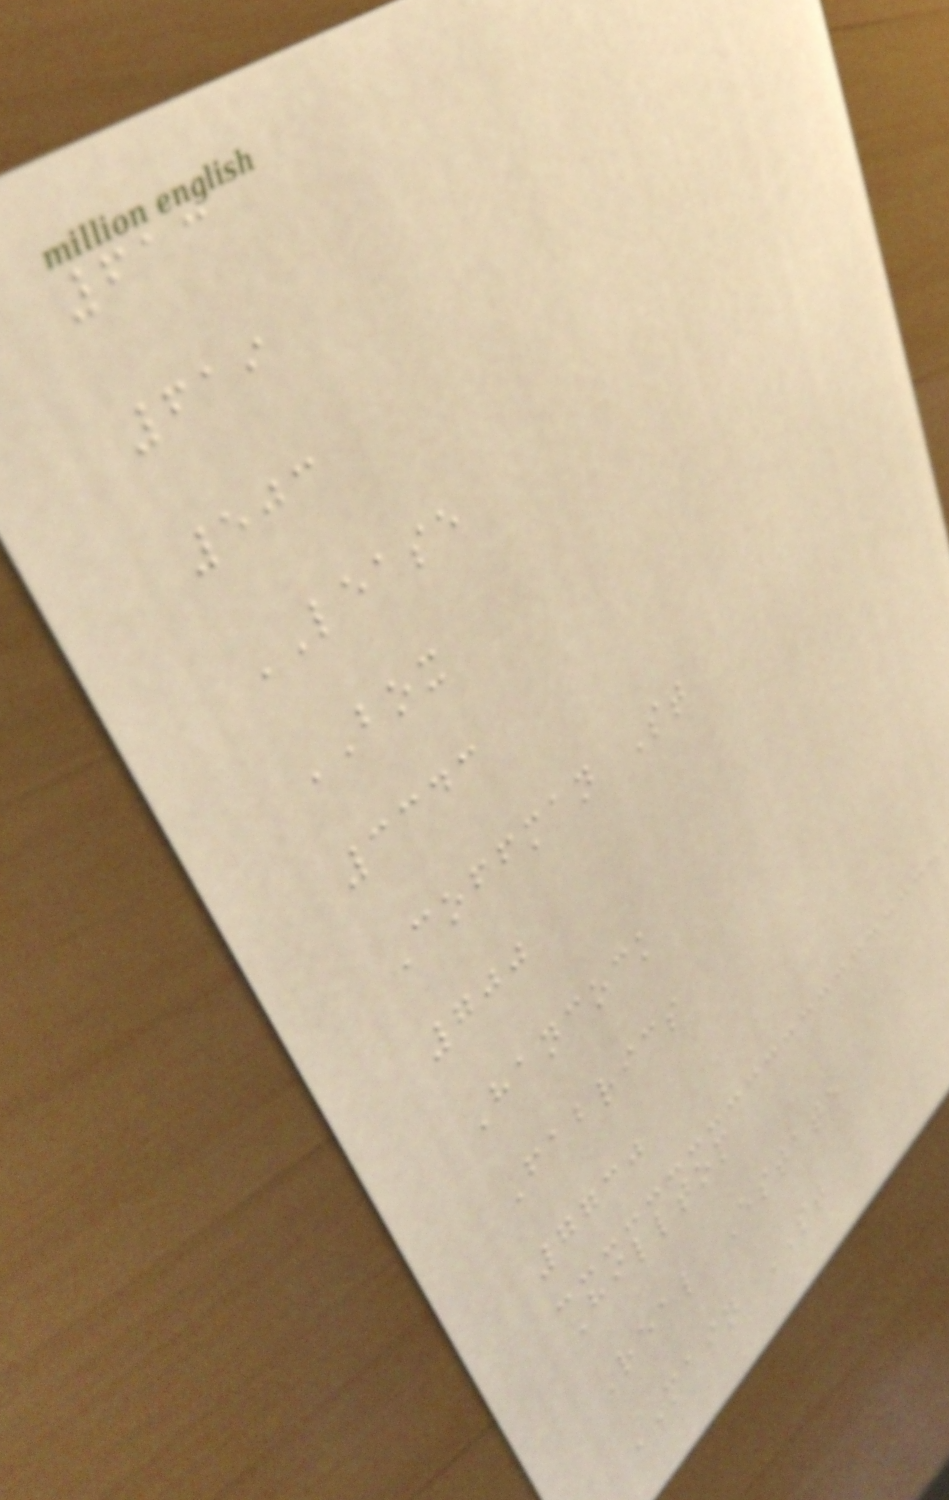613
619
503
LEASE
BOX
3343
Coffman St
700
Hancock
Fabrics
7730
Hilltop
Real Estate
MAIN ST
